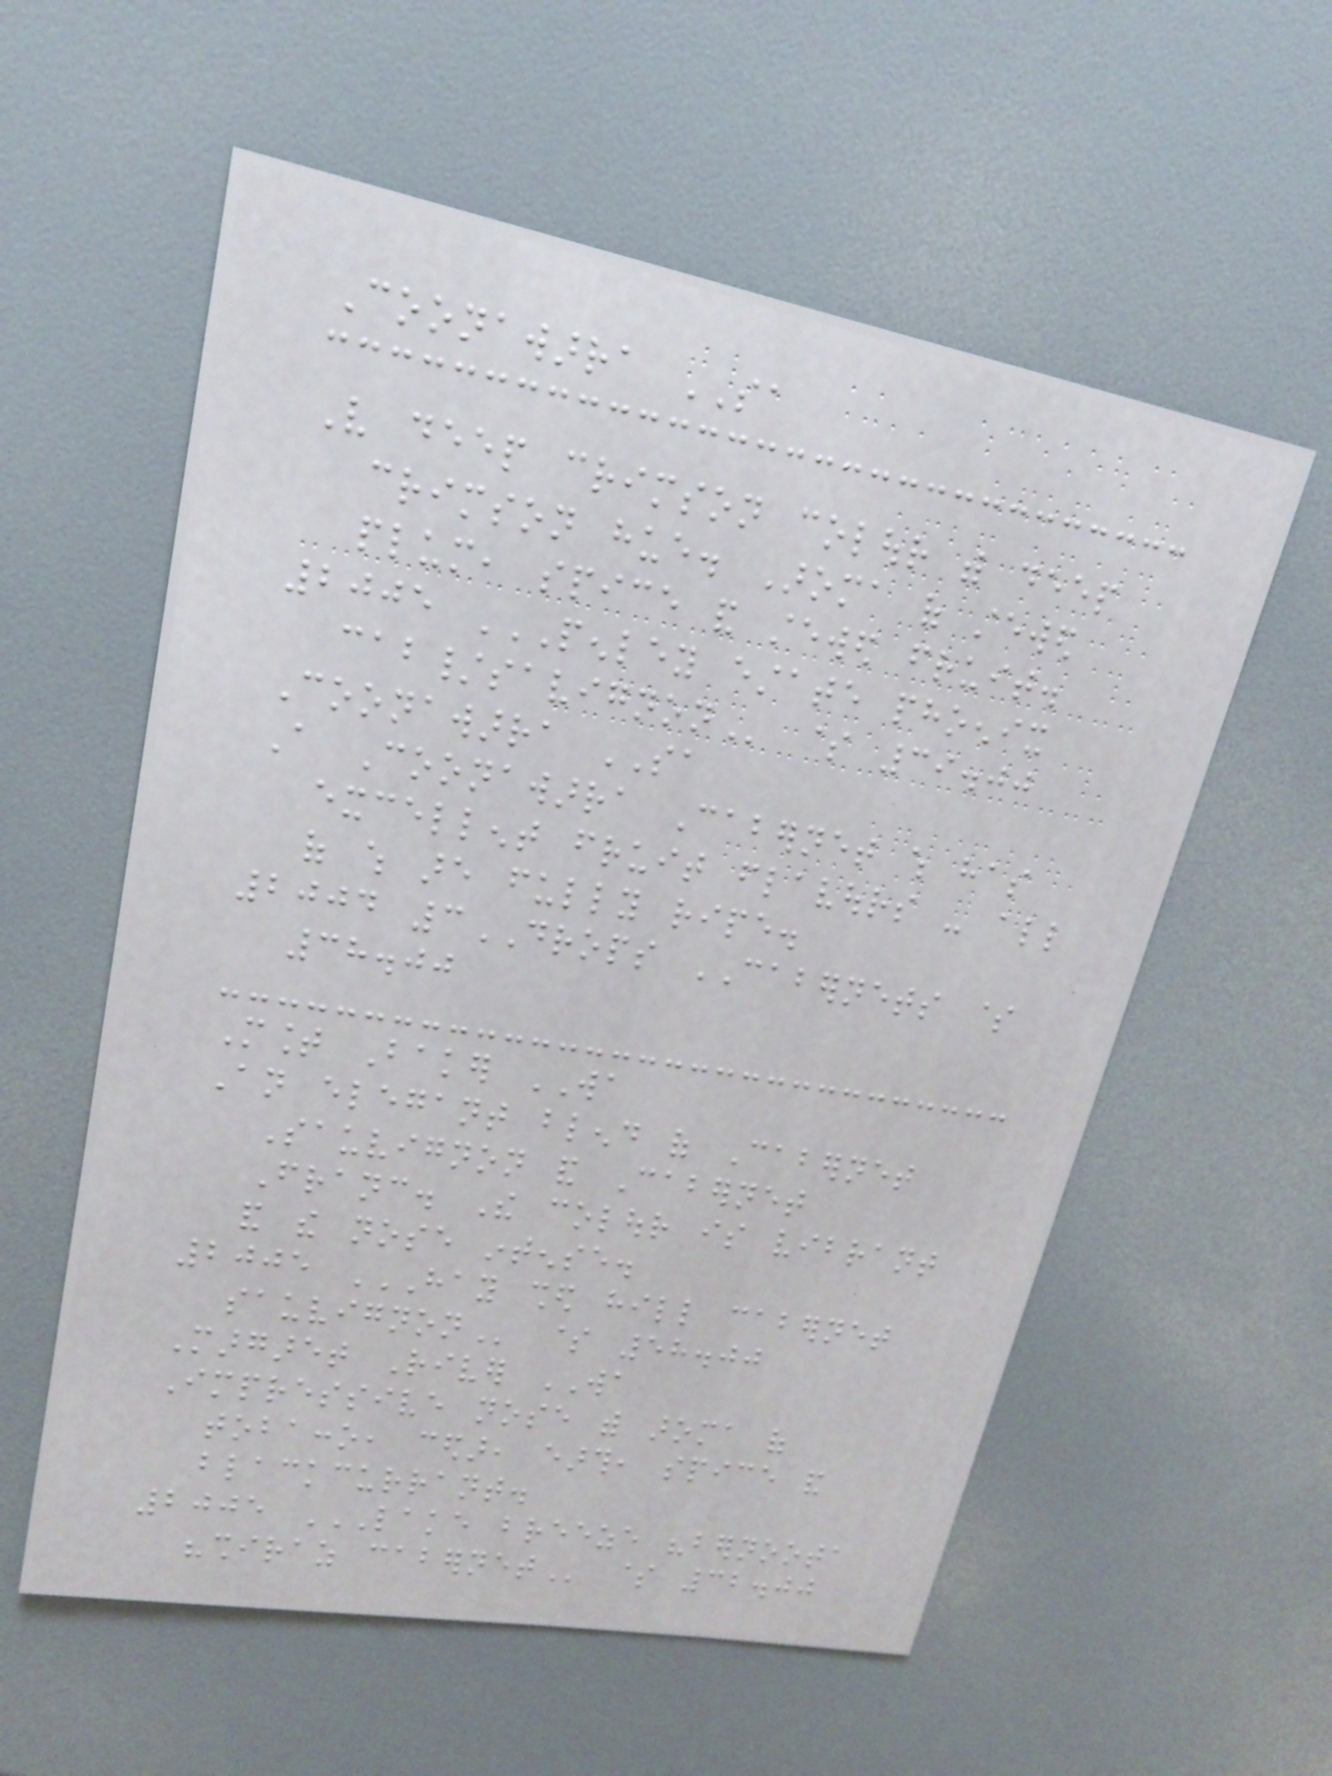Coonawarra SA
Very deep crimson colour with deep
crimson hue. Aroma of stewed
plum, spice and stewed fruit.
2005 PENLEY ESTATE PHOENIX
CAB/SAVIGNON $ 39.00
Coonawarra SA
A Coonawarra Cabernet which has
excellent fruit flavours - all
of which are fully ripe.
2004 3DROPS CABERNETS $
38.00
Mount Baker WA
An elegant blend of Cabernet
Sauvignon and Cabernet
Franc. The colour is vibrant
and the nose intense.
2005 HAY SHED HILL CABERNET
SAUVIGNON $ 58.00
Margaret River WA
Impressive nose with aroma of
tobacco, cedar, earth, spice and
blackcurrant.
2005 LAKE BREEZE "BERNOOTA
"SHIRAZ CABERNET $ 32.00
